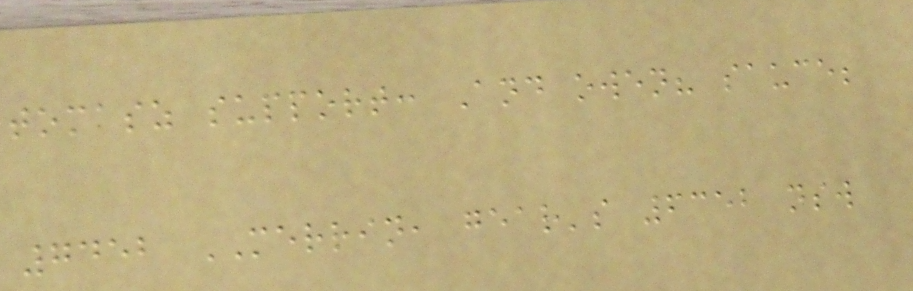tomasz support: And owen? sauce;
7452 MERRIN, gear's 6352 nsw
